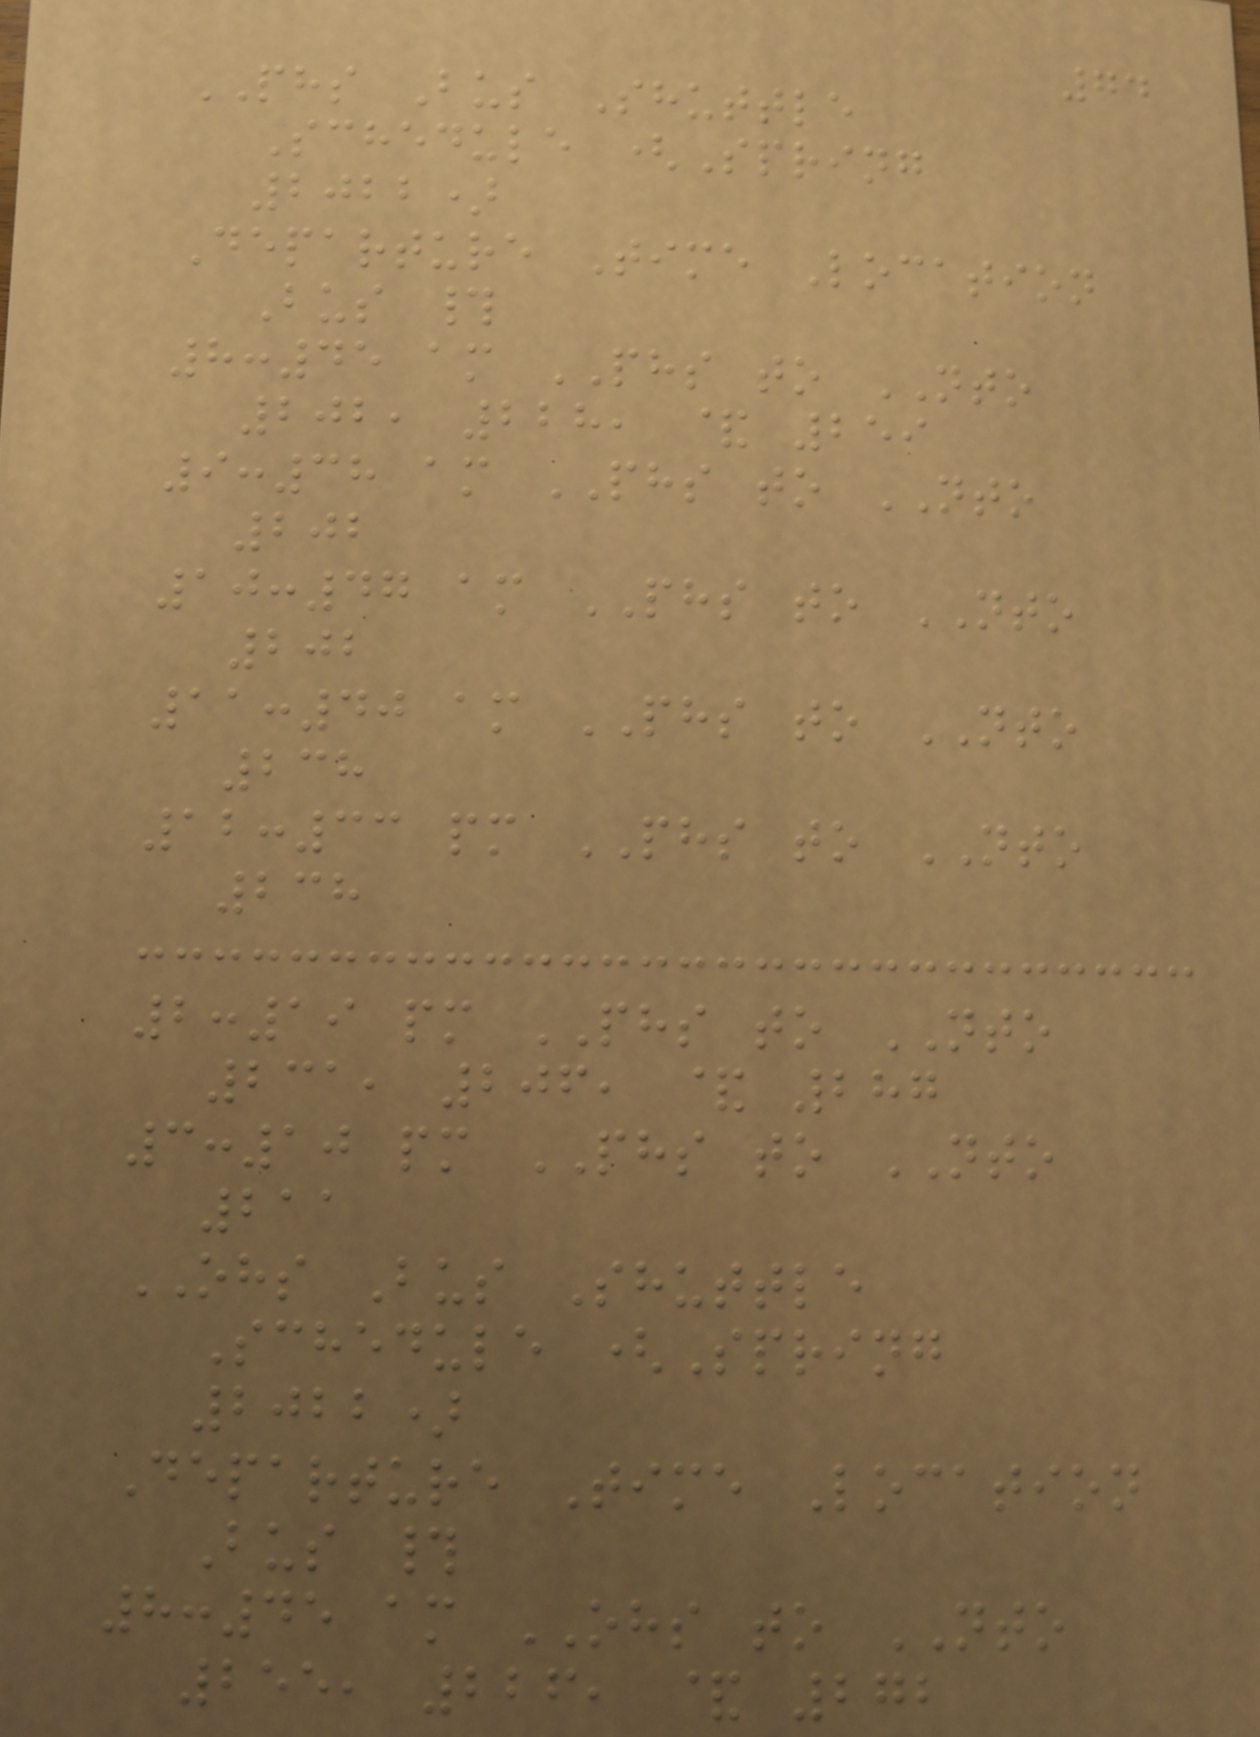74
PHS Bus Shuttle
Schedule (Spring
2022)
Departure Time Location
Bus #
8:45 am PHS to NTO
202, 228, & 259
9:38 am PHS to NTO
202
10:47 am PHS to NTO
202
11:40 am PHS to NTO
238
12:33 pm PHS to NTO
238
2:19 pm PHS to NTO
231, 206, & 287
3:10 pm PHS to NTO
211
OHS Bus Shuttle
Schedule (Spring
2022)
Departure Time Location
Bus #
8:45 am OHS to NTO
255, 226, & 272
